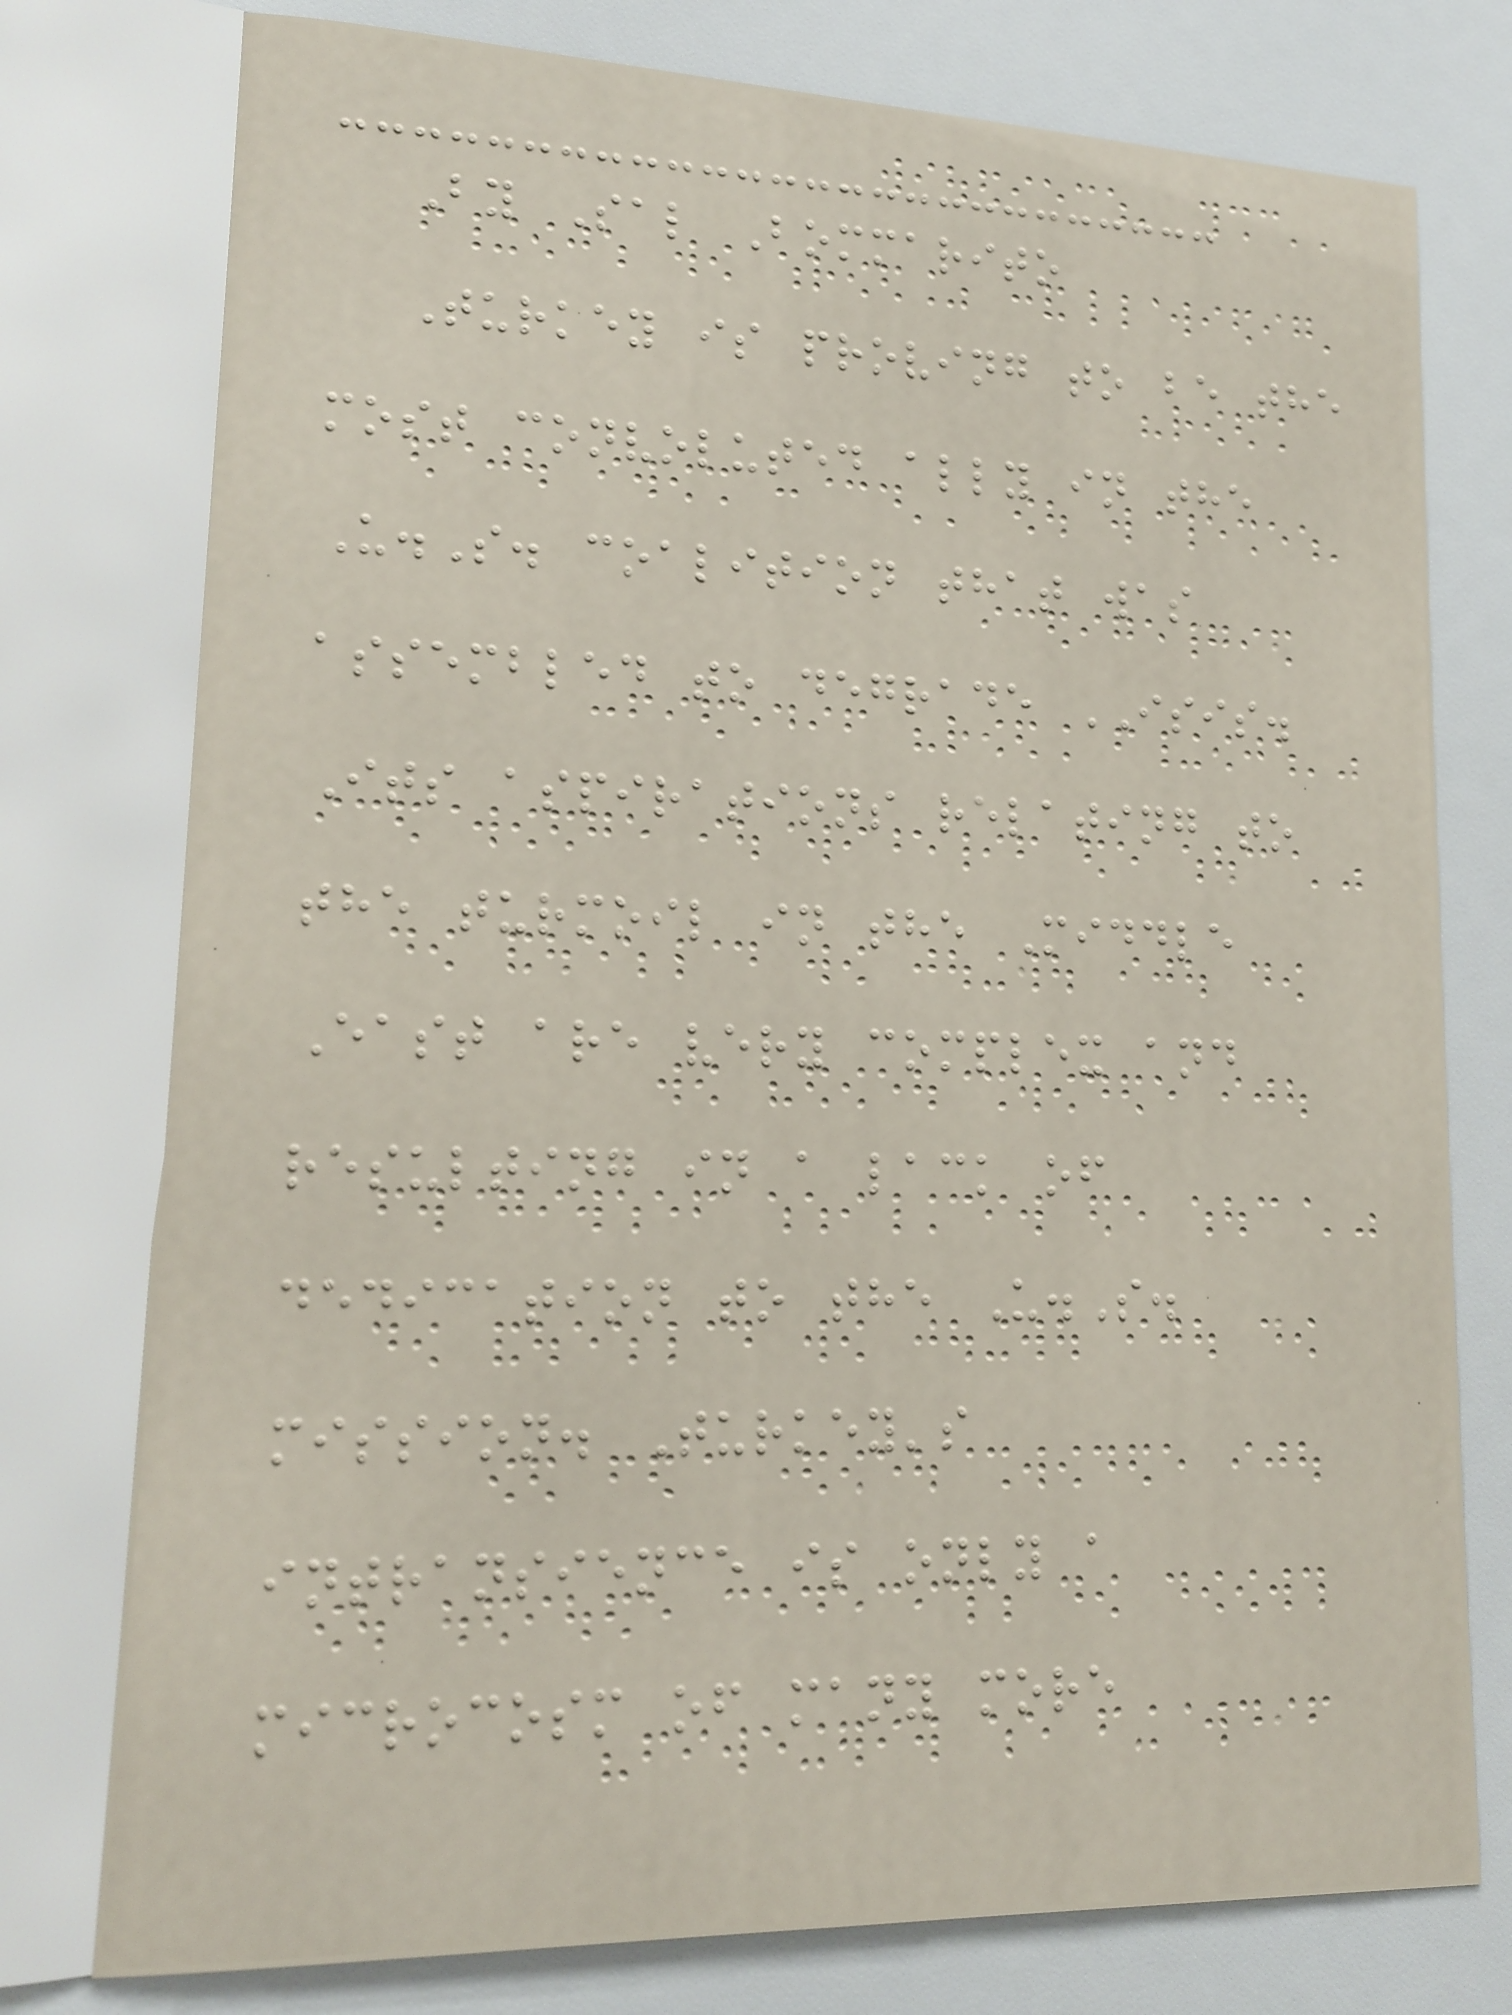By Sal Bommarito
Turkey is proving to be the
most convoluted ally in the
U.S. coalition that was
assembled to degrade ISIS.
Its aspirations relating to
the turmoil in the Middle
East are very complex and
resulting in a lack of
dedication to the U.S.
mission. Turkey's
intransience is only a
microcosm of many more
